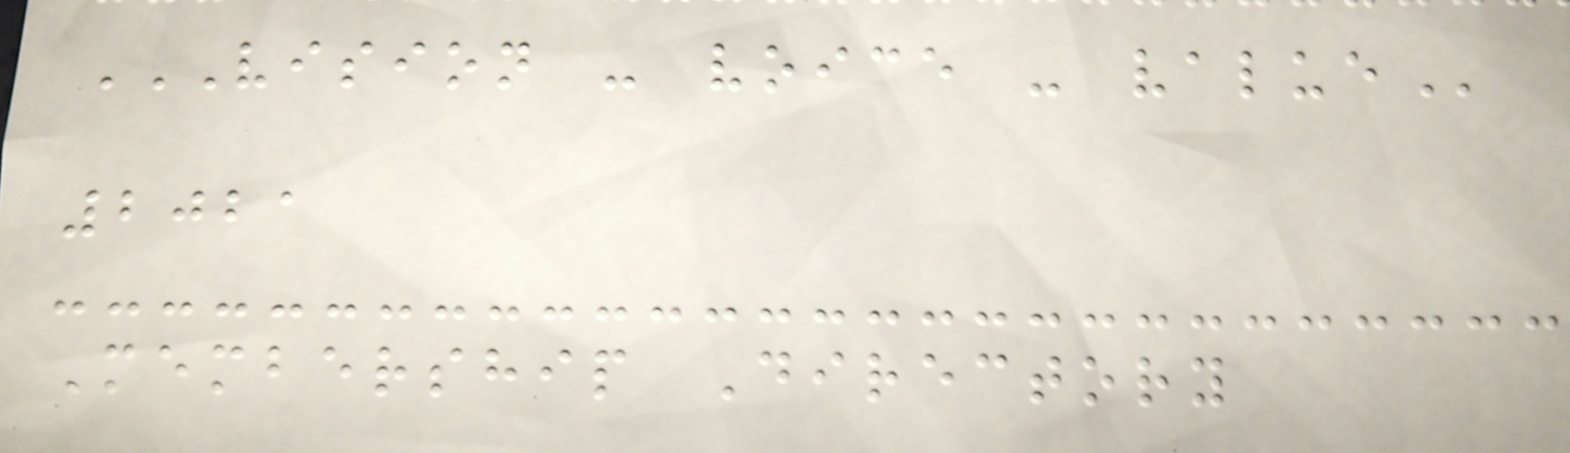VISION - VOICE - VALUE
2021
Membership Directory
